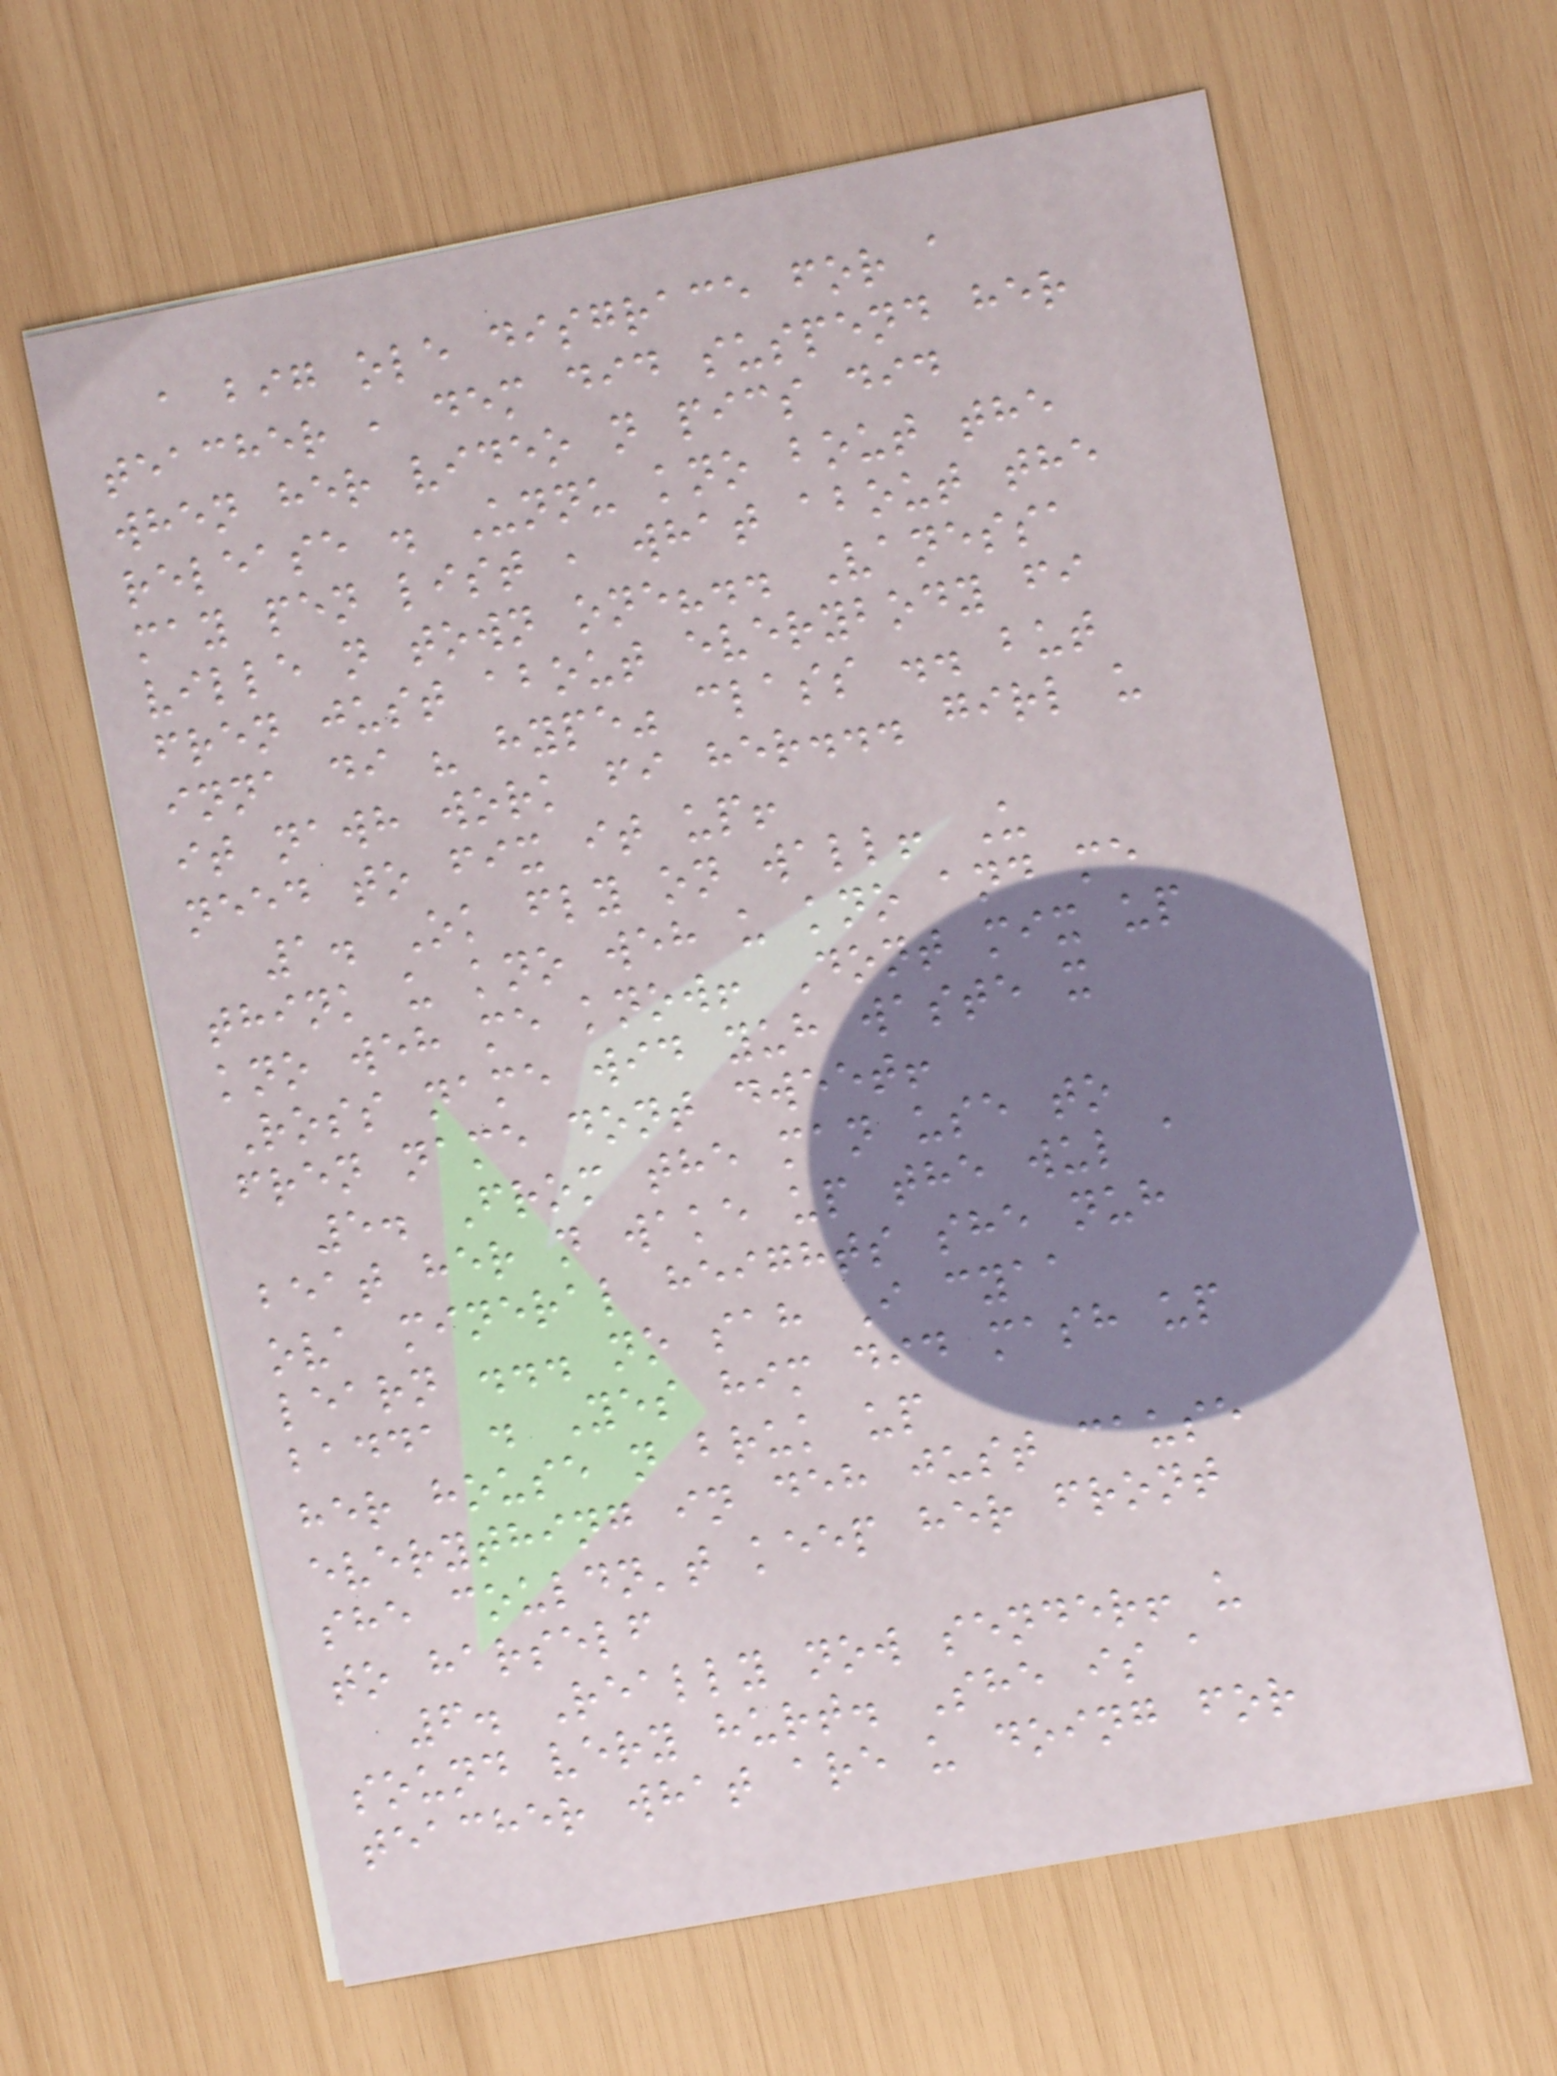a big ole disgrace for a
teacher , dem did suspend her
when her video n pics did
release . Unnu kno bout the
may pen list , what about the
ville n town one?.. Vanessa
fren just about everybody fi
inna di " hype" class .. but
it nawh work fi her... girl u
need to fix it up!
1. Ok fly on wall! U
think u kno weh u kno and me
kno weh me know! Dont mix up
Ross name wid yuh waste x
fren name dont dweet!
5. From the man use to
beat her n wake up the wul a
ova mineral heights she nuh
learn ... no sah I cyaa
badda . Yes him did mash up
her house n bruk up
everything in deh just cause
she couldn't keep her front
to harself
6. Really now sender! u
sound very hurt. She is a
teacher what are u doing for
